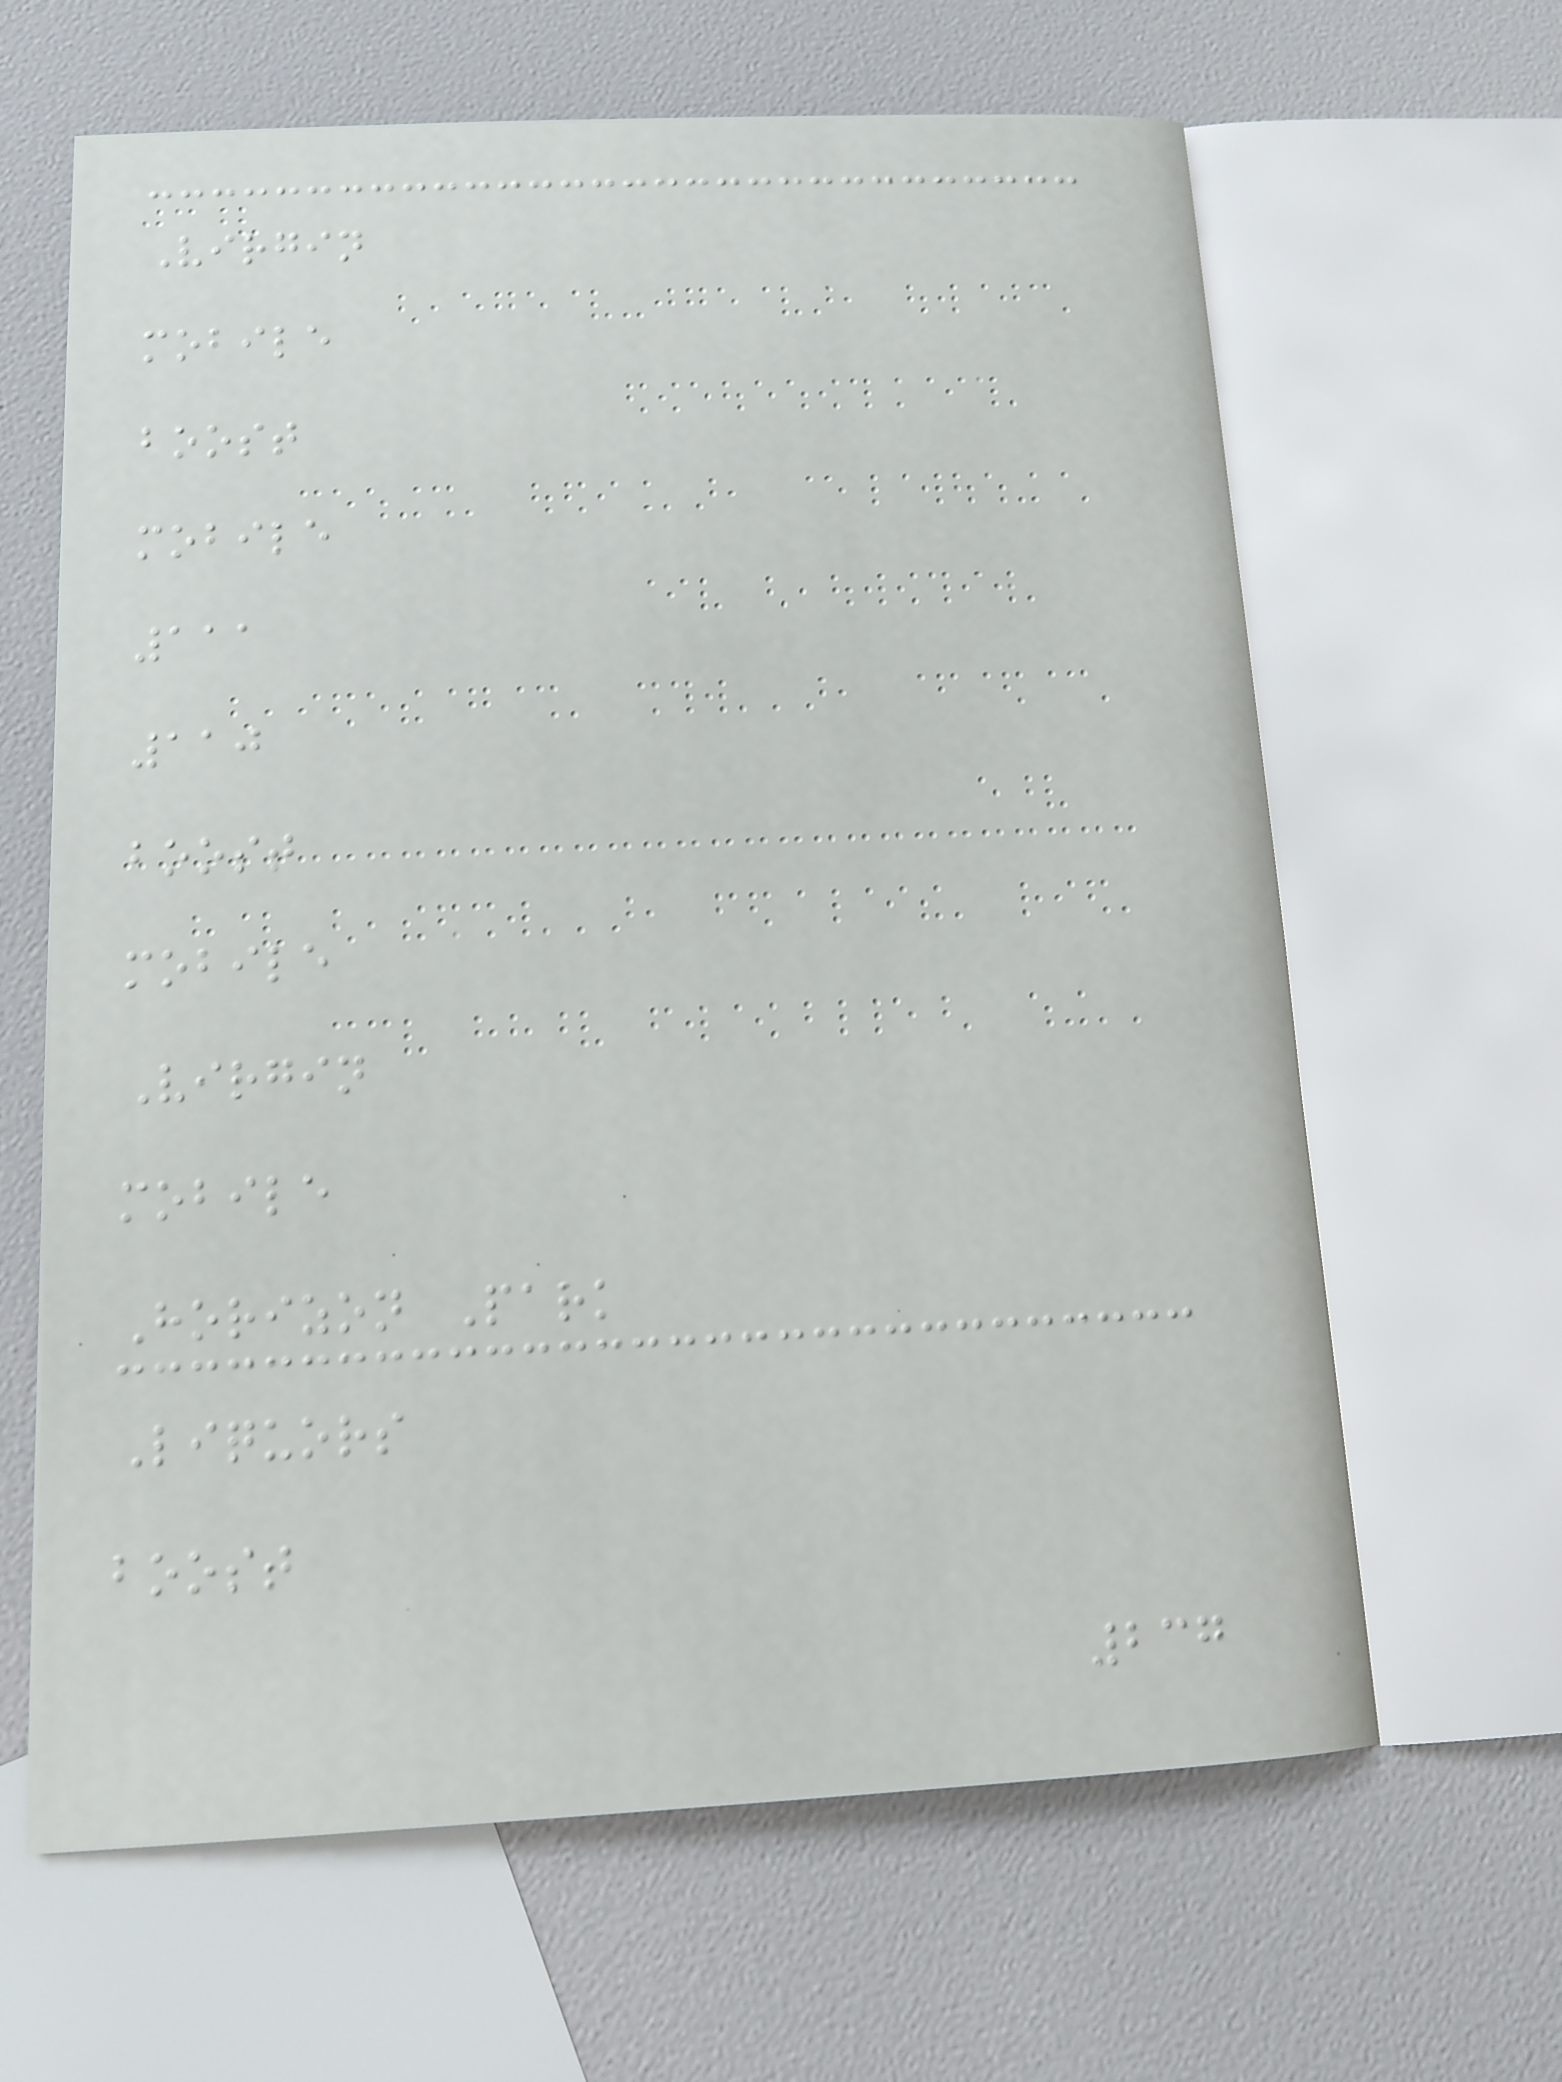Virgin
mobile
boost
mobile
111
110
boost
mobile
Virgin
mobile
Horizon Park
Liquors
boost
237
